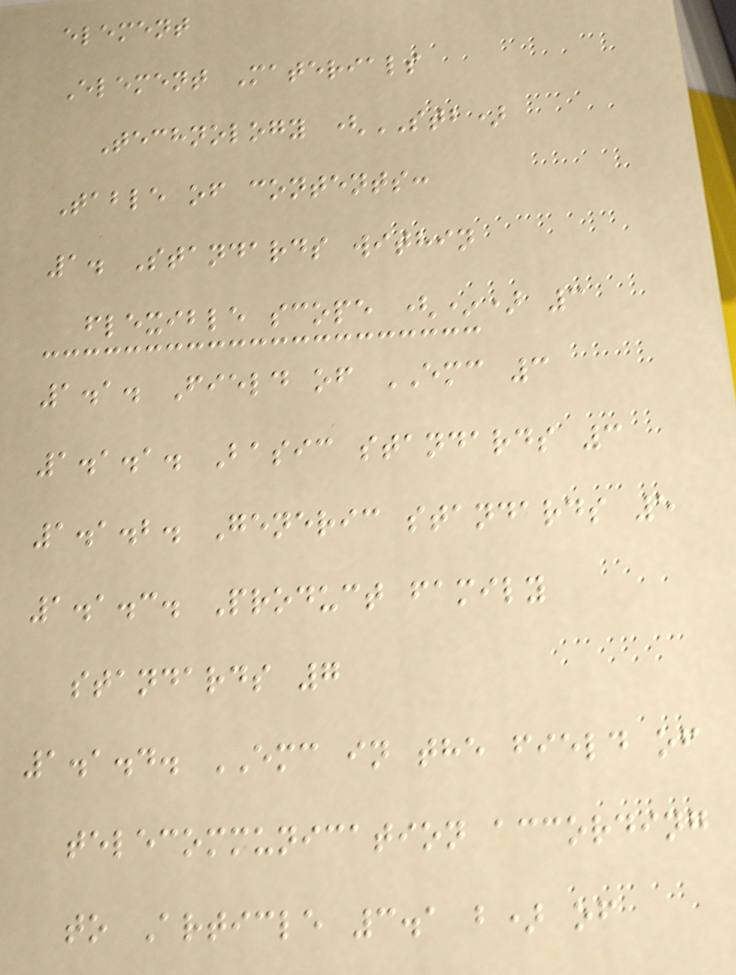element
Element Materials
Technology (STB)
Table of contents:
1. Standards within
flexible scope (*) 3
1.1. Field of EMC 3
1.1.1. Basic standards 3
1.1.2. Generic standards 5
1.1.3. Product family
standards 7
1.1.4. EMC in the field of
telecommunication according
to Article 3.1 b) of
